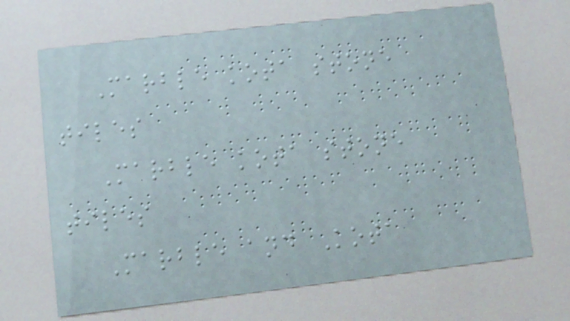Marble kota stone
tiles
Marble kota stone
tiles
Marble and Kota
